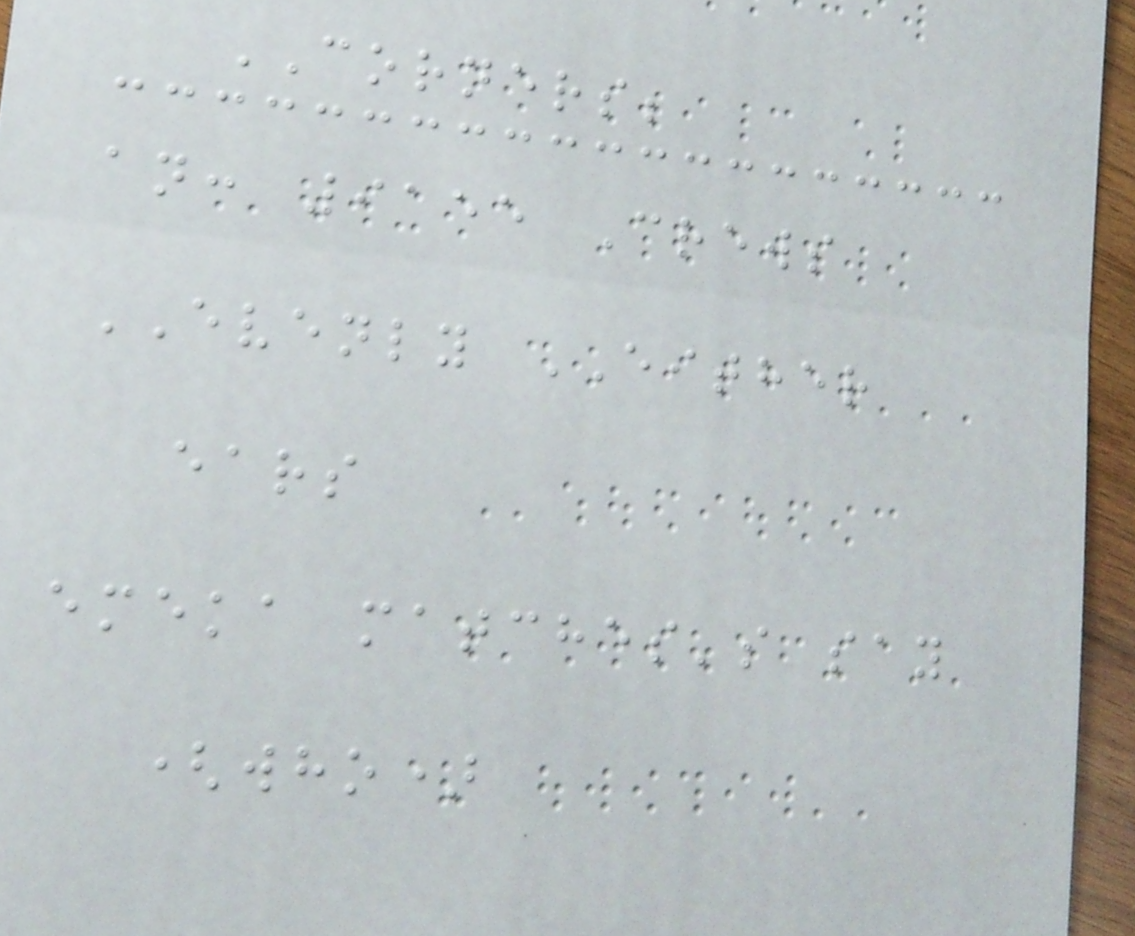CORNERS;
an: 9155 Crews
EVENLY EITHER
ears
emeka matches's say
(who)
